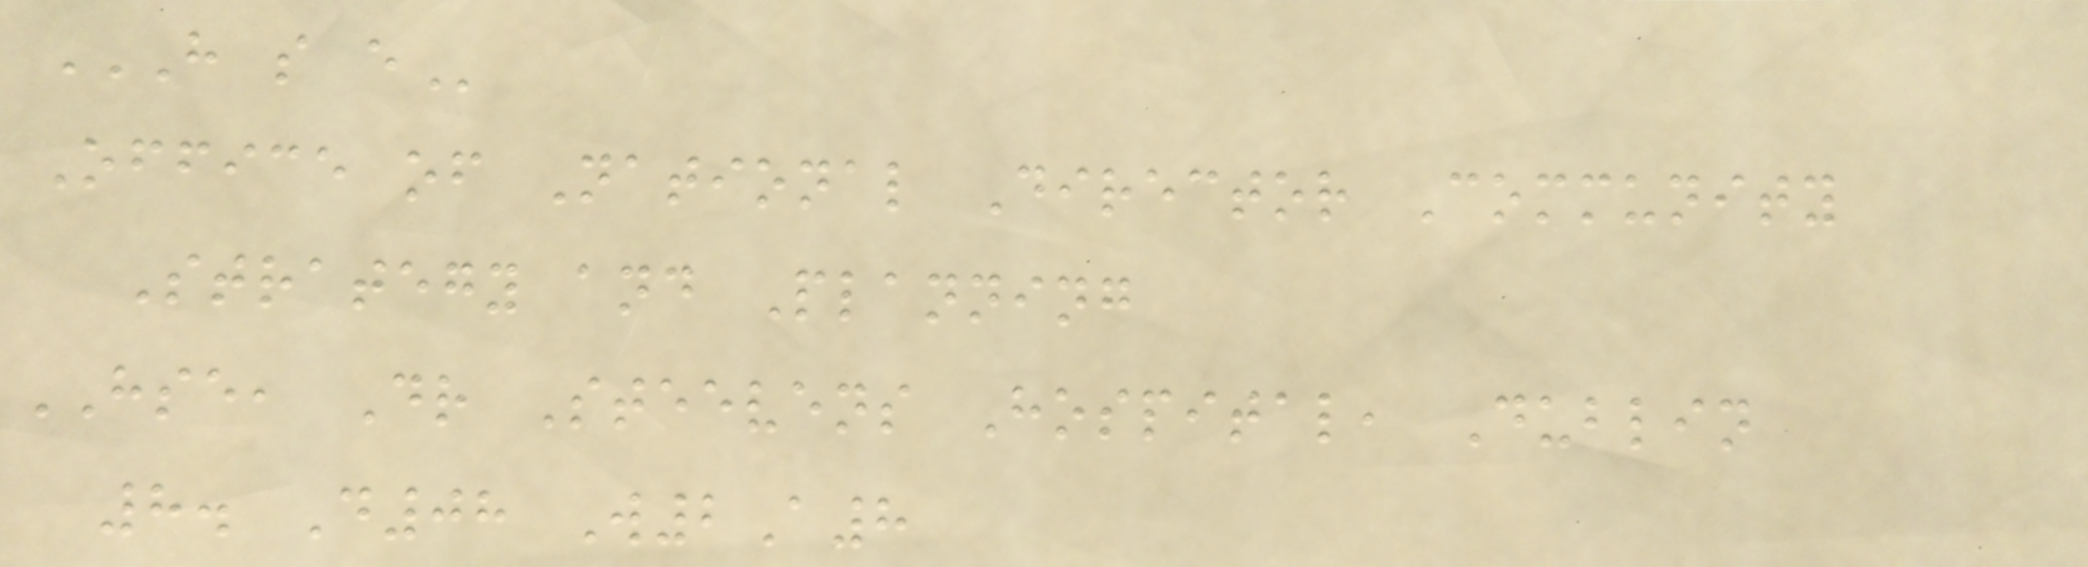H S E
Office of National Director Community
Strategy and Planning
HSE, Dr Steevens Hospital, Dublin
8. D08 W2A8
